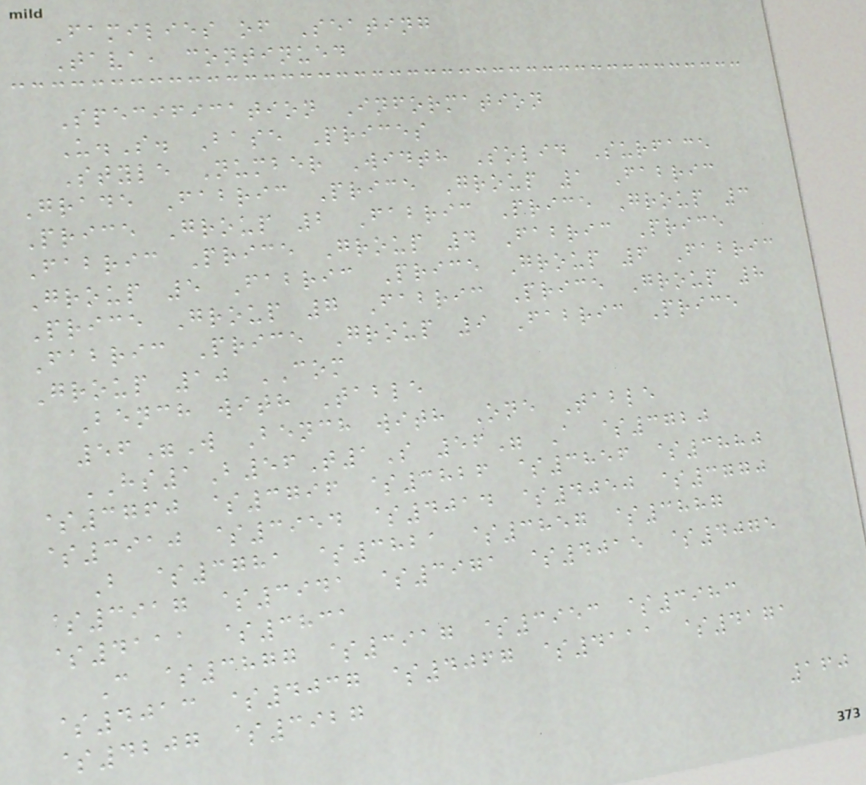Families of Seating
Tava, continued
Specification Information
U.S. Base Prices
Style Number Width Solid Surface
Grade Fabric Price Group 1 Fabric
Price Group 2 Fabric Price Group 3
Fabric Price Group 4 Fabric Price
Group 5 Fabric Price Group 6 Fabric
Price Group 7 Fabric Price Group 8
Fabric Price Group 9 Fabric Price
Group 10 COM
Bench with Table
56"W Bench with One Table
HS1B56T1S 56" A $3720
$3760 $3796 $3826 $3856 $3880
$3910 $3954 $4014 $4050 $3770
B $3781 $3821 $3857 $3887
$3917 $3941 $3971 $4015 $4075
$4111 $3831
C $3877 $3917 $3953 $3983
$4013 $4037 $4067 $4111 $4171
$4207 $3927
160
